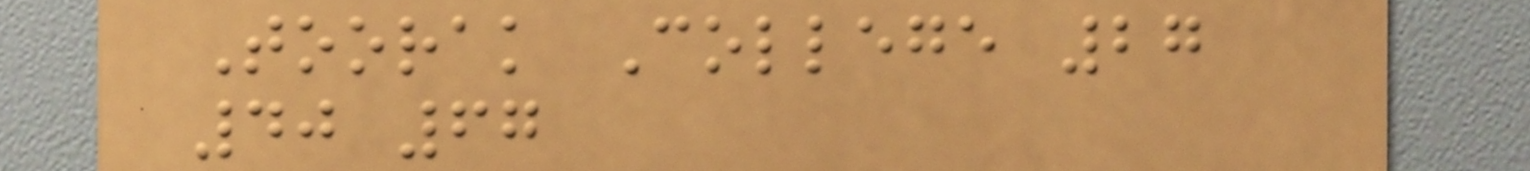Toorak College 27
40 67
